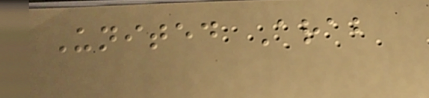United Arab
